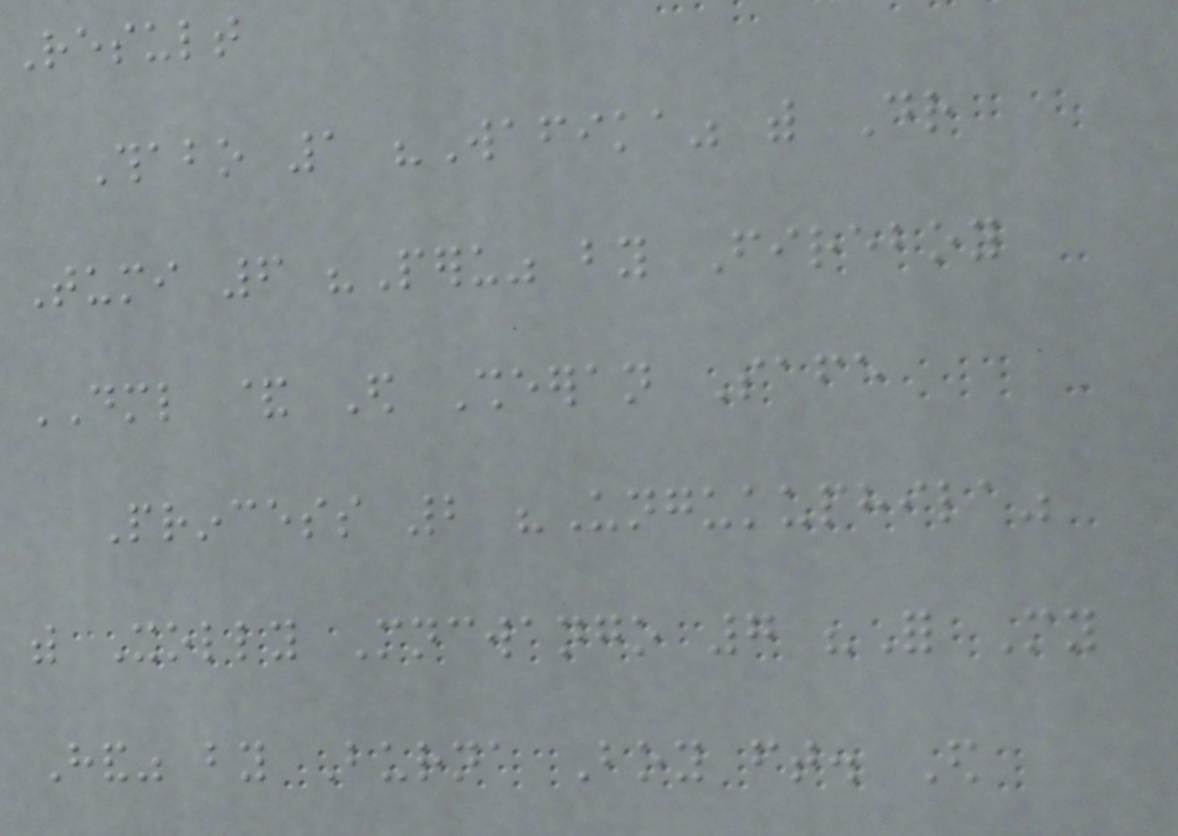Result
Thabo 1 "Wafika" with Dr
Tumi 6 "Peru" by Fireboy
DML & Ed Sheeran Safe
Princess 2 "Ungukuphila"
with Xolly Mncwango 7 "For My
Hand" by Burna Boy ft. Ed
